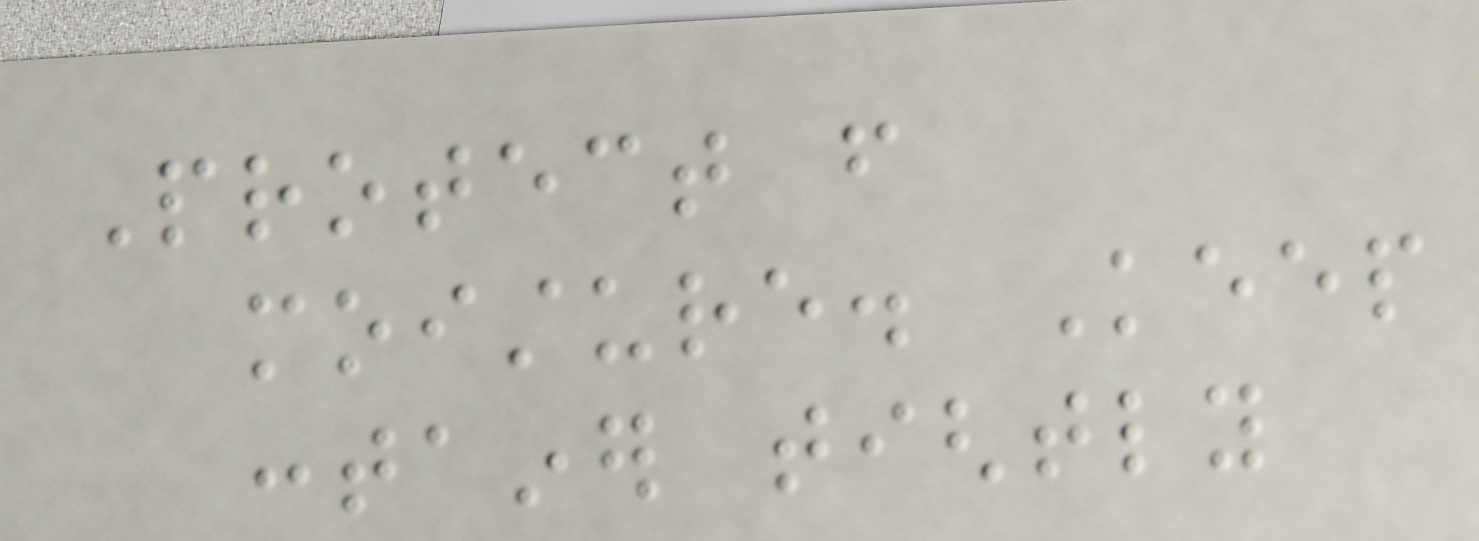Protect from
moisture. Keep
container tightly
